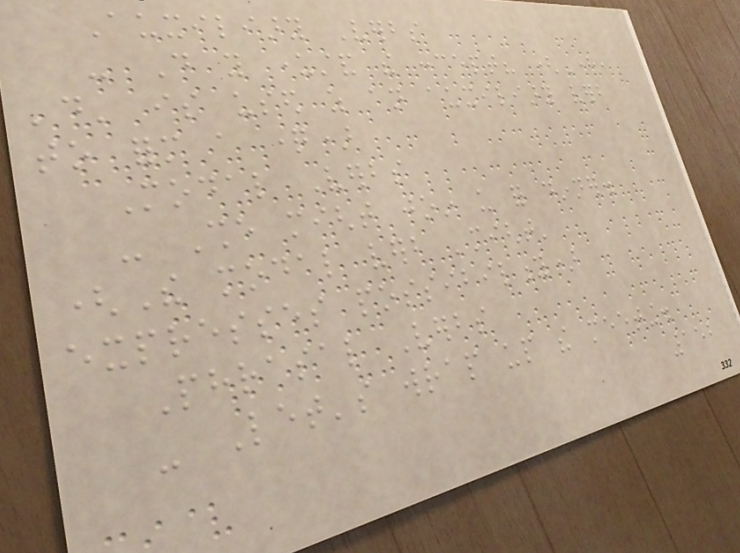Auxiliary Verbs
- Do you understand the concept? (Here,
'do' is used as an auxiliary verb
to form a question)
Modal Verbs
- She might join us for dinner.
(The modal verb 'might'
expresses possibility)
Phrasal Verbs
- Let's wrap up the meeting.
152
